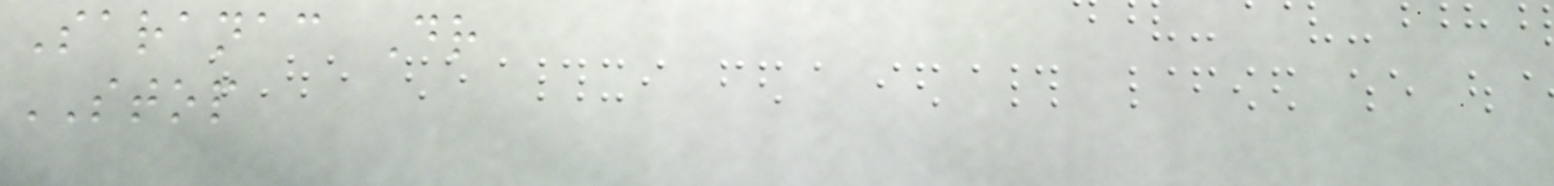Saranac Dr
STOP
